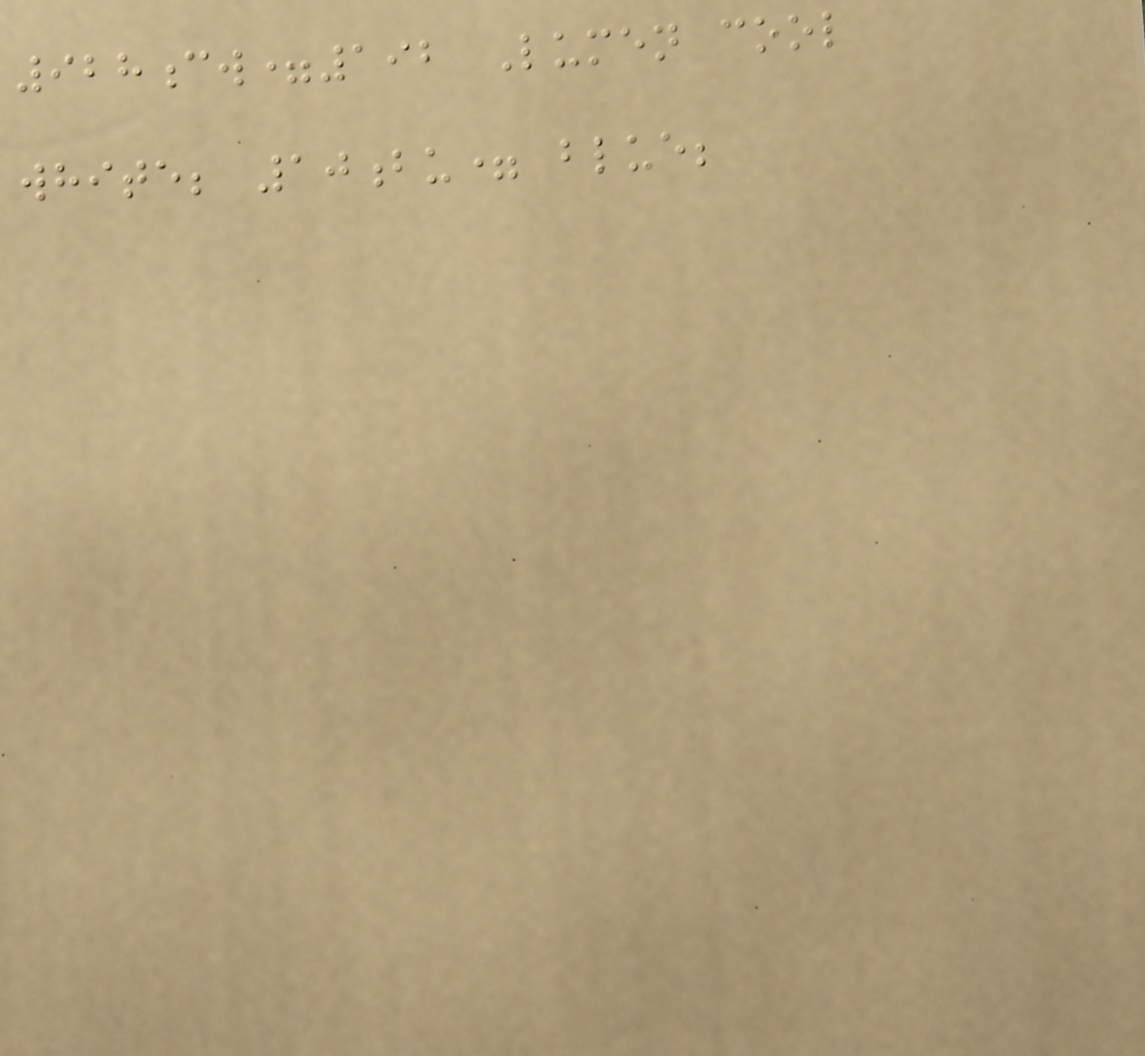928cw=192 Lumen cool
white; 10bu= blue;
